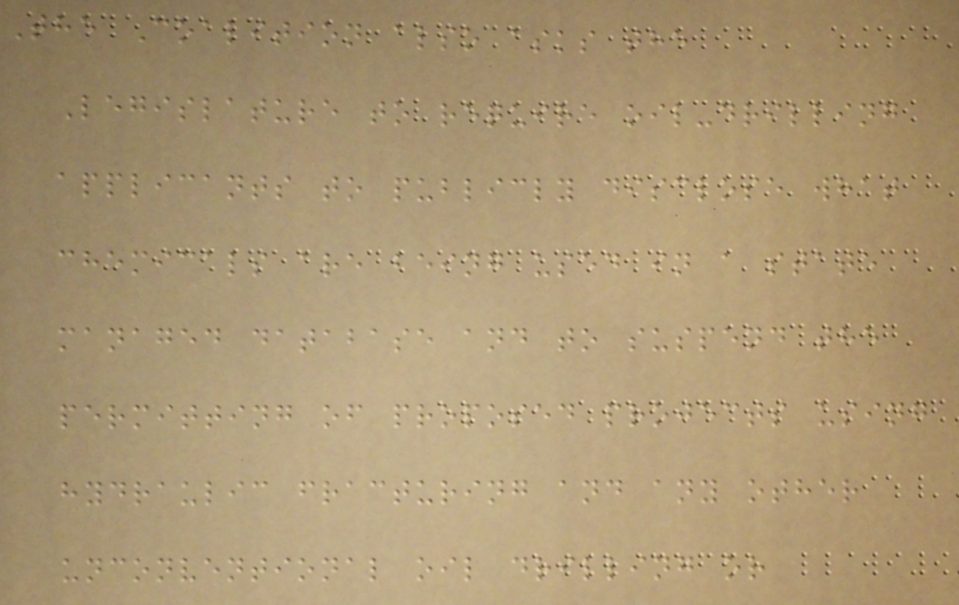The Coalition also asks the
Legislature to require oil-drilling
applicants to publicly disclose what
chemicals are being used in a state
managed database and to suspend the
permitting of proposed projects using
hydraulic fracturing and any other
unconventional oil drilling or
